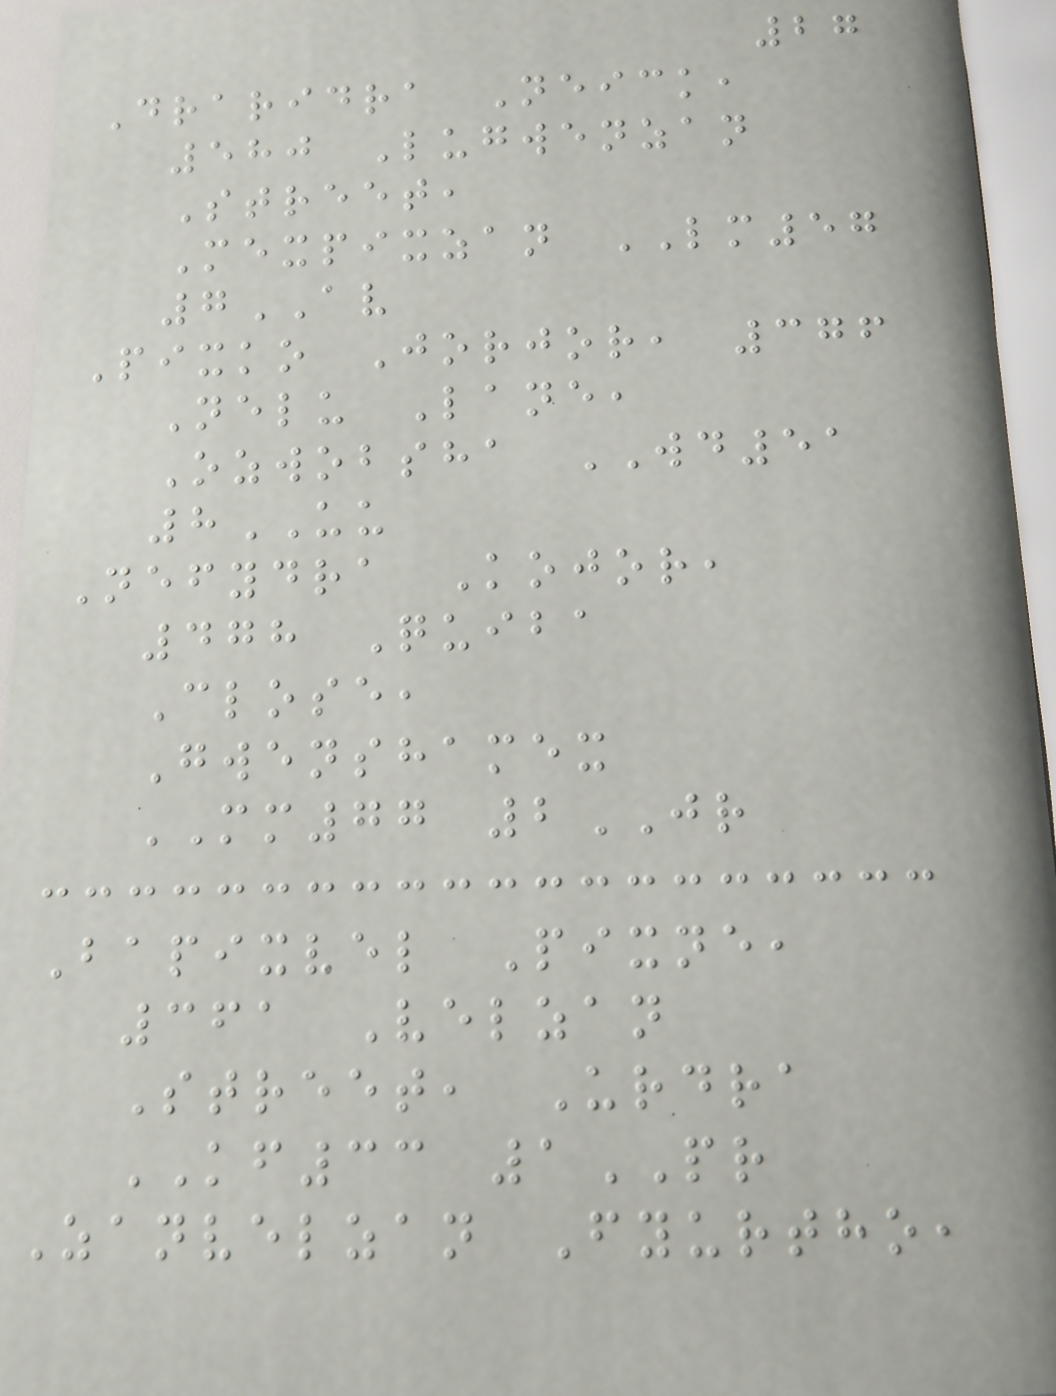27
Draridra Neick,
580 Lugwenzan
Street,
Mexpixzan LM57
7AV
Pixko Jorjor, 376
Nelu Lane,
Ozwobsha WD51
8UU
Nefydra Kojor,
478 Quiba
Close,
Gwenshamex
MM77 2JR
Bapixvel Pixne,
361 Velzan
Street, Urdra
KF33 1PR
Zanvelzan Fyurtho,
